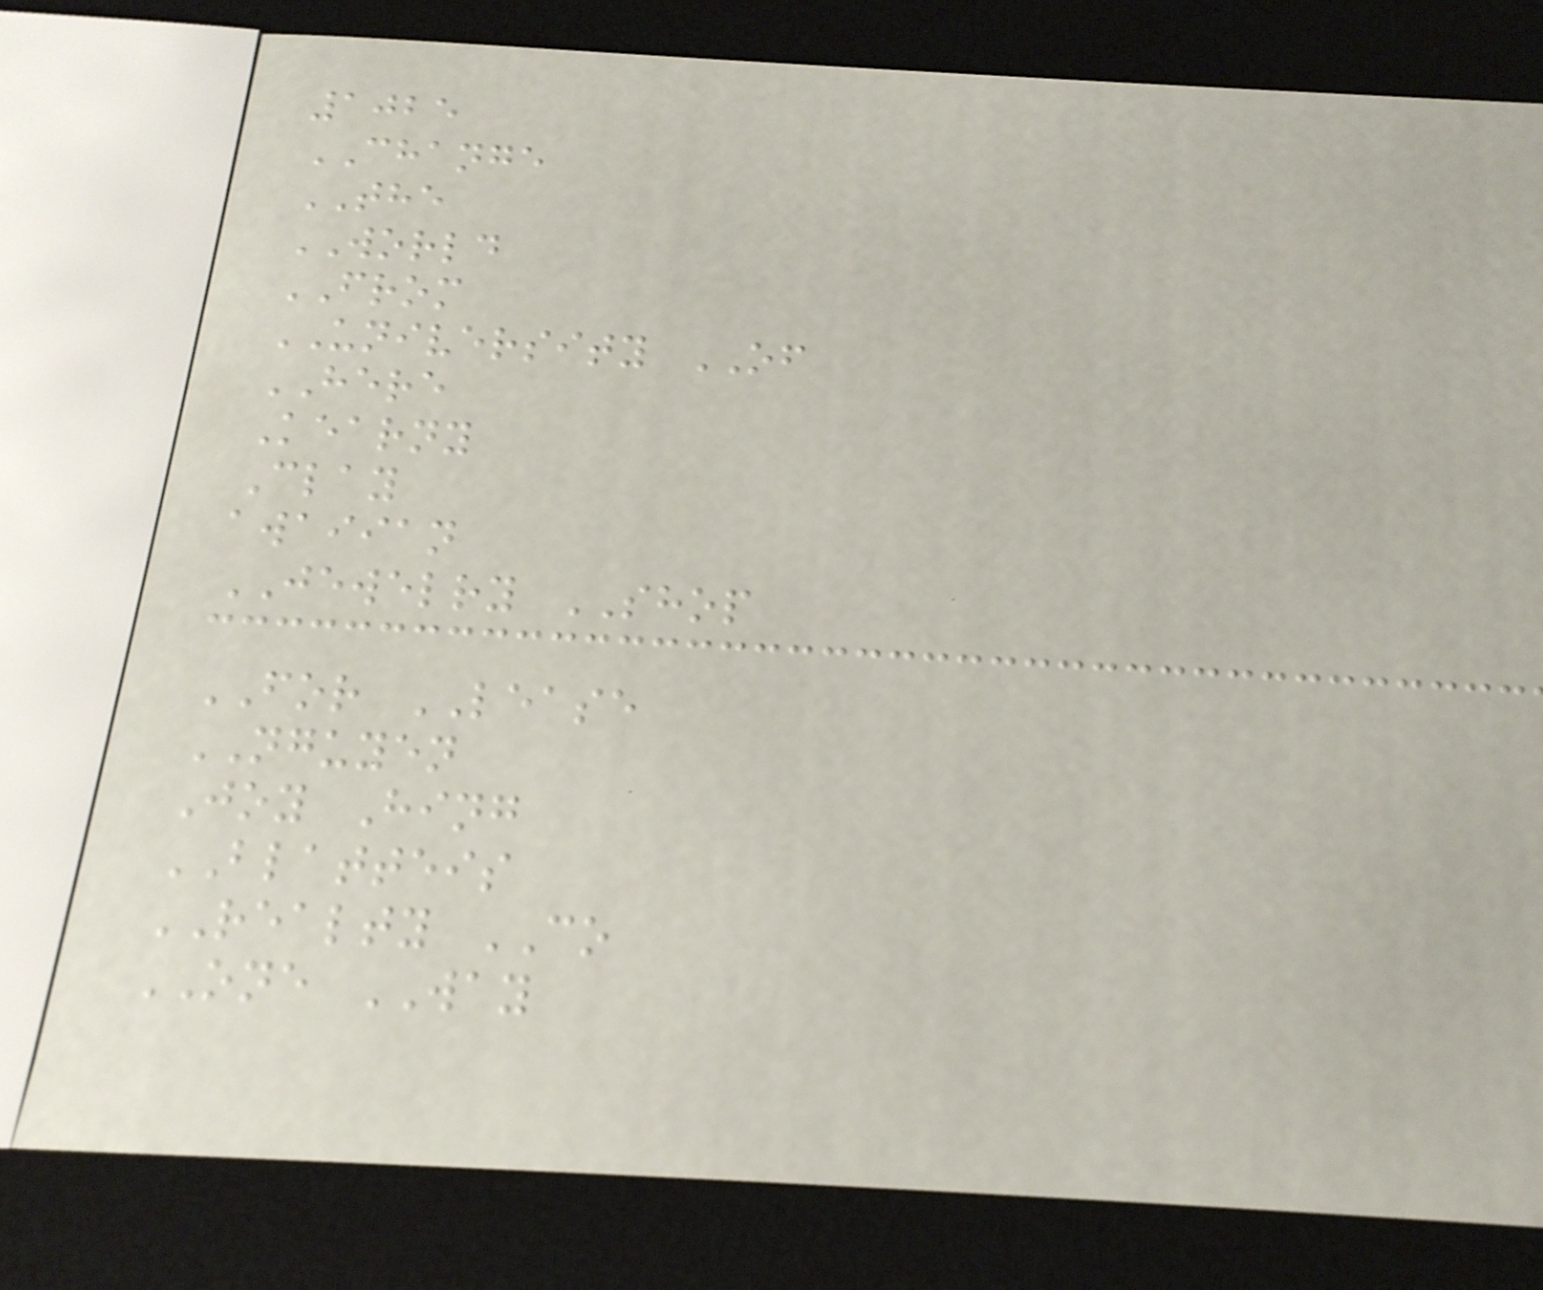1025
CHANGE
THE
WORLD
FROM
UNIVERSITY OF
HERE
Kearny
Clay
awaiian
JEWELRY SHOP
FOR LEASE
NGUYEN
Joy Hing
BLATTEIS
REALTY CO
ONE WAY
